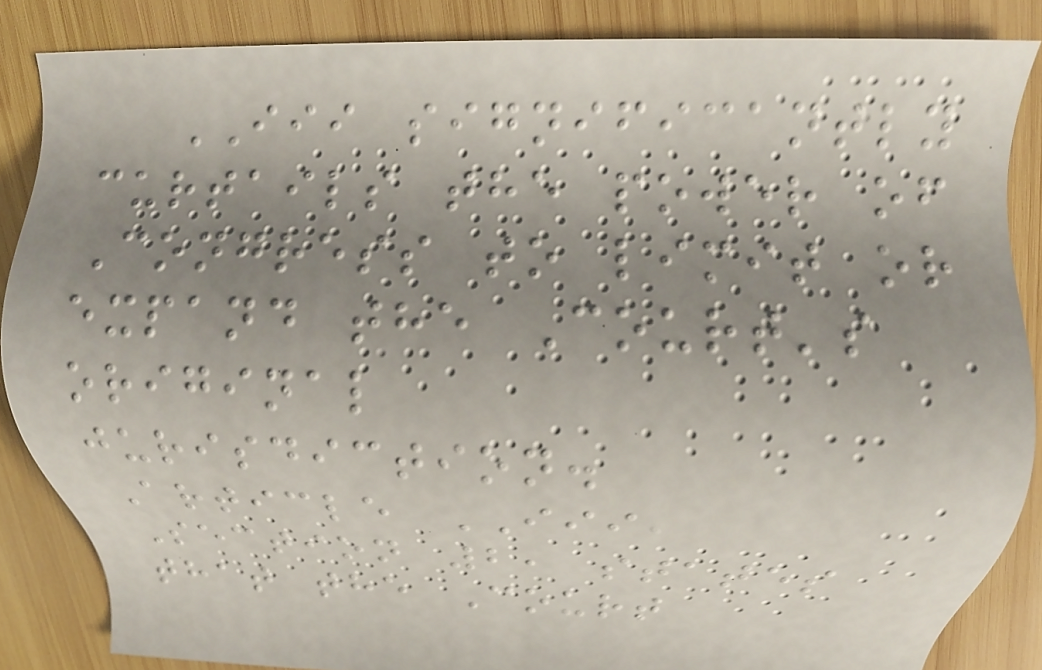III significantly
curtails the power of
Congress to limit or
expand the Court's
original
jurisdiction.
Article III,
Section 2, states
that the Court
